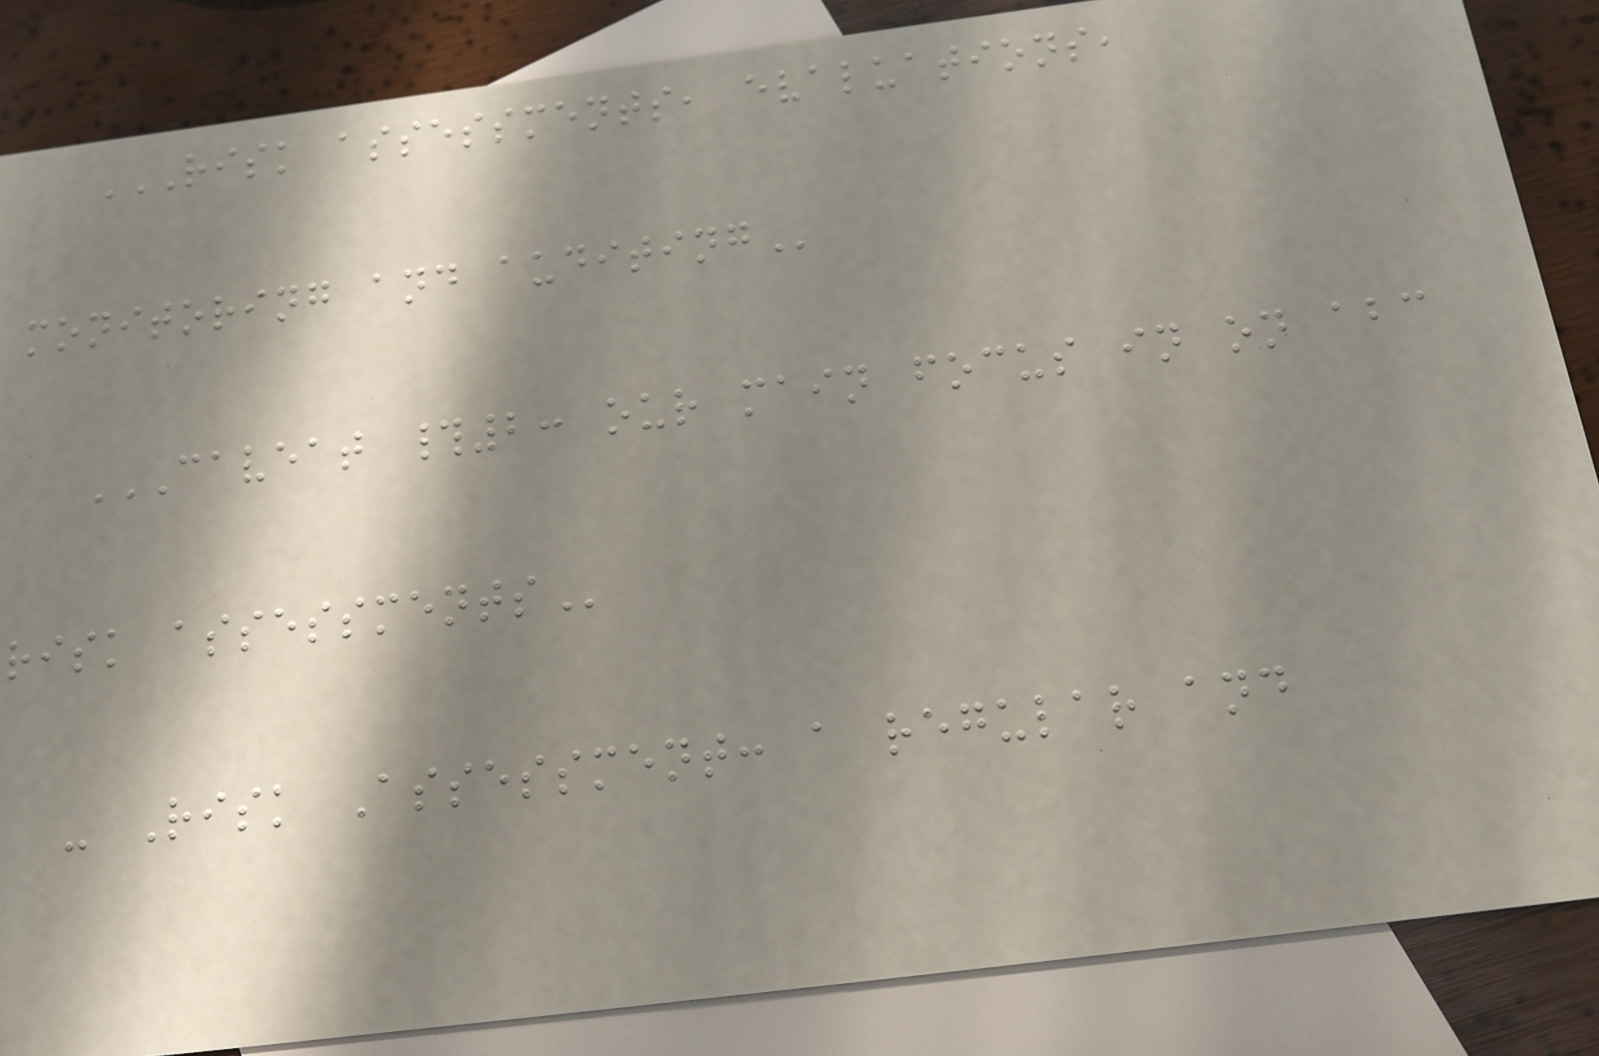RISK ASSESSMENTS, EVALUATIONS,
MONITORING AND AUDITING
CAVEAT #2: OUR MAIN FOCUS IN ON ABC
RISK ASSESSMENTS
- Risk Assessment: a regular and
